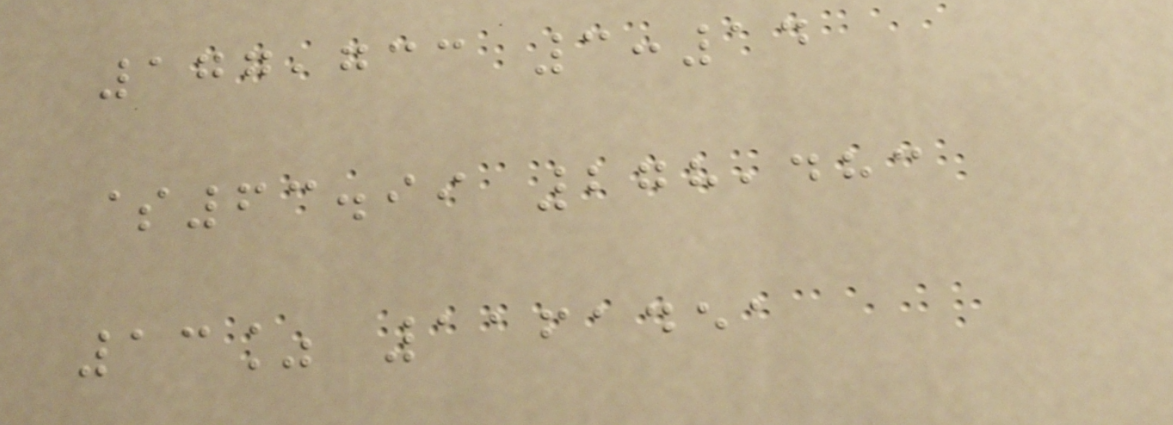177,733 3:14
$63.99 278,483
13% 1161451
